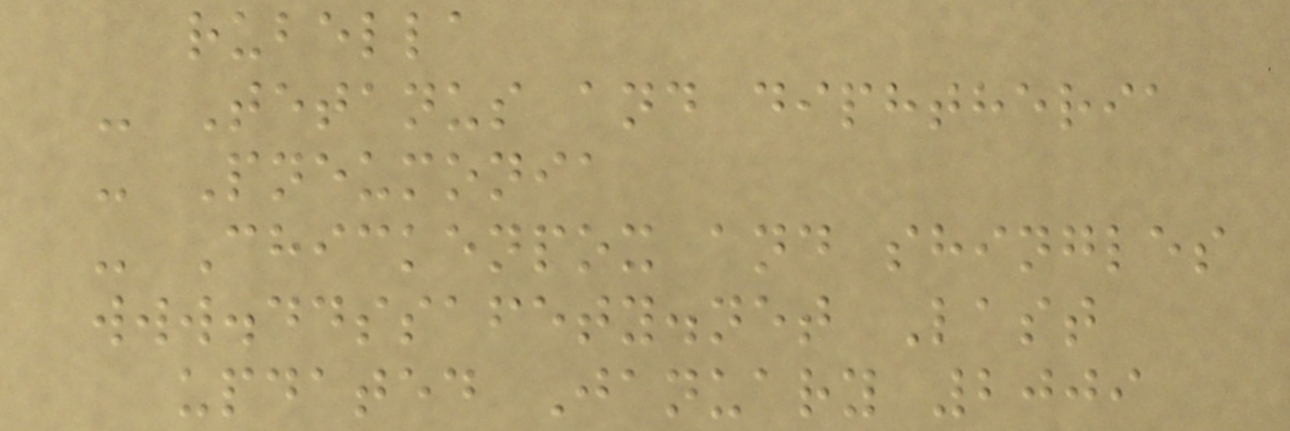rubella
- Tetanus and diphtheria
- Pneumonia
- Chickenpox and shingles
www.ddssafety.net Last
updated January 2009
